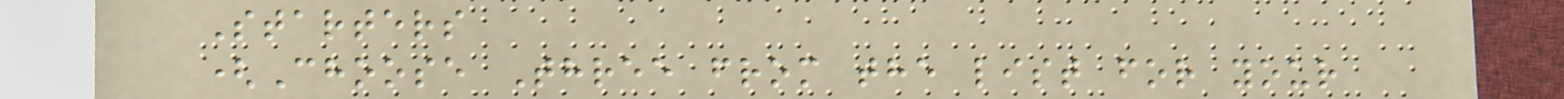Starters
(Choose Three from the list for your
